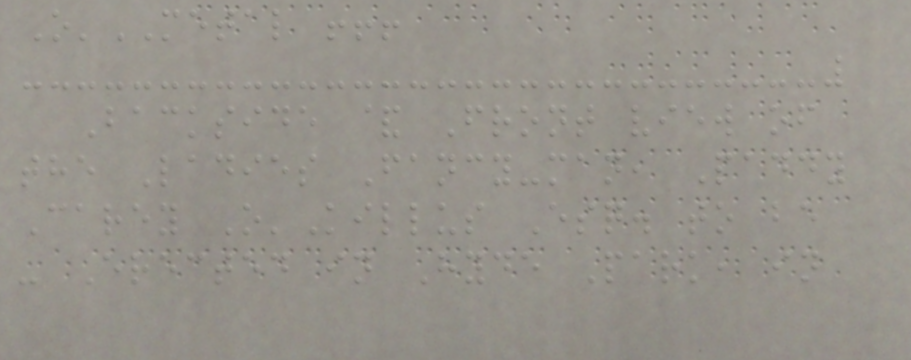O'METAL !!!
Backside & Front view of
the Ladies Fancy-man, Paddy
Carey O'Killus Esq. to be
- Erected in Hyde Park, in
